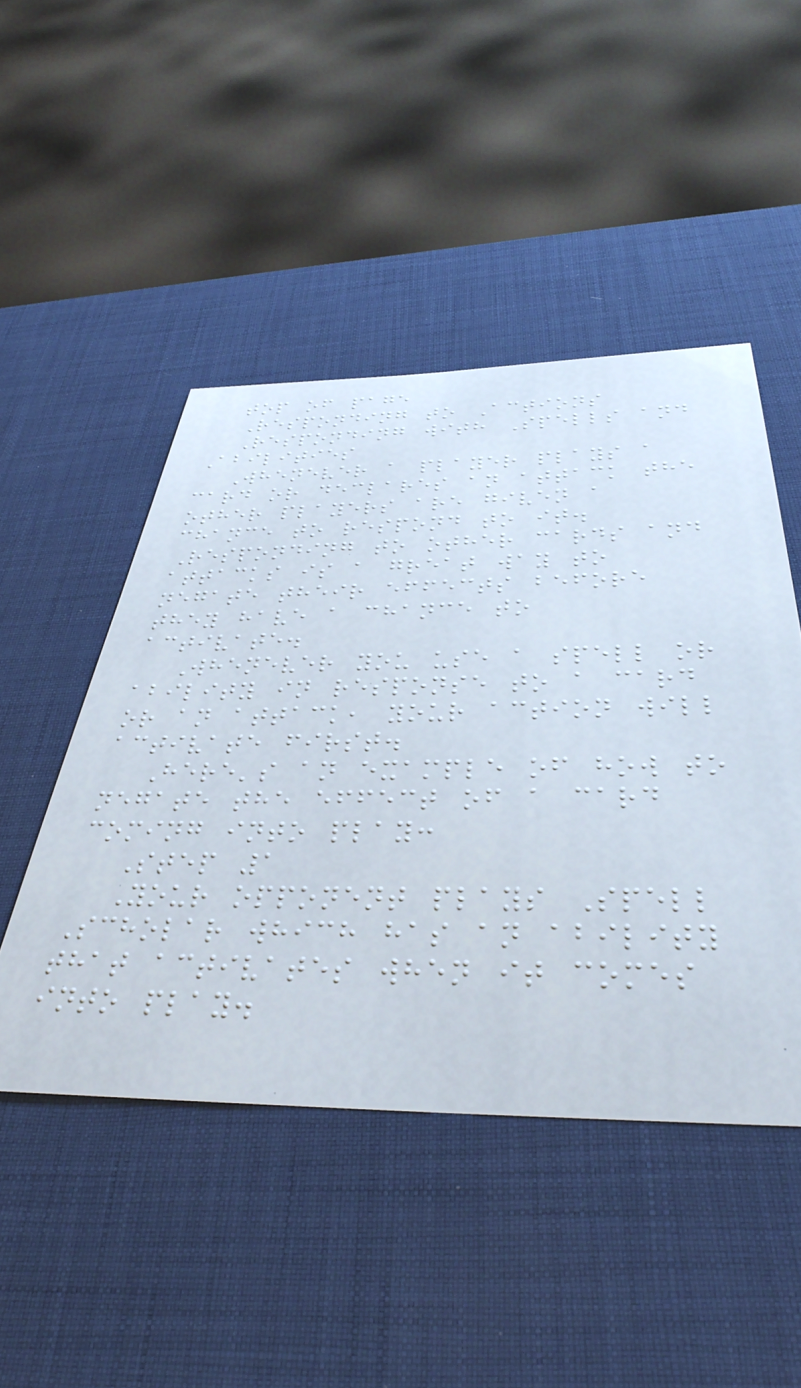top of page
Responding to Actions
Responding with Spells and
Abilities
Whenever a player plays a
card or declares an attack the
other players are given a
chance to respond to it.
Responding to other cards and
attacks is a great way to
negate their effects before
they have a chance to
activate.
Whenever you use a spell or
ability in response to a card
or an attack, your action will
activate first.
Here's an example of how to
negate the effect of a card
coming into play:
Step 1
Your opponent plays Spell
Scholar which has an ability
that activates when it comes
into play.
